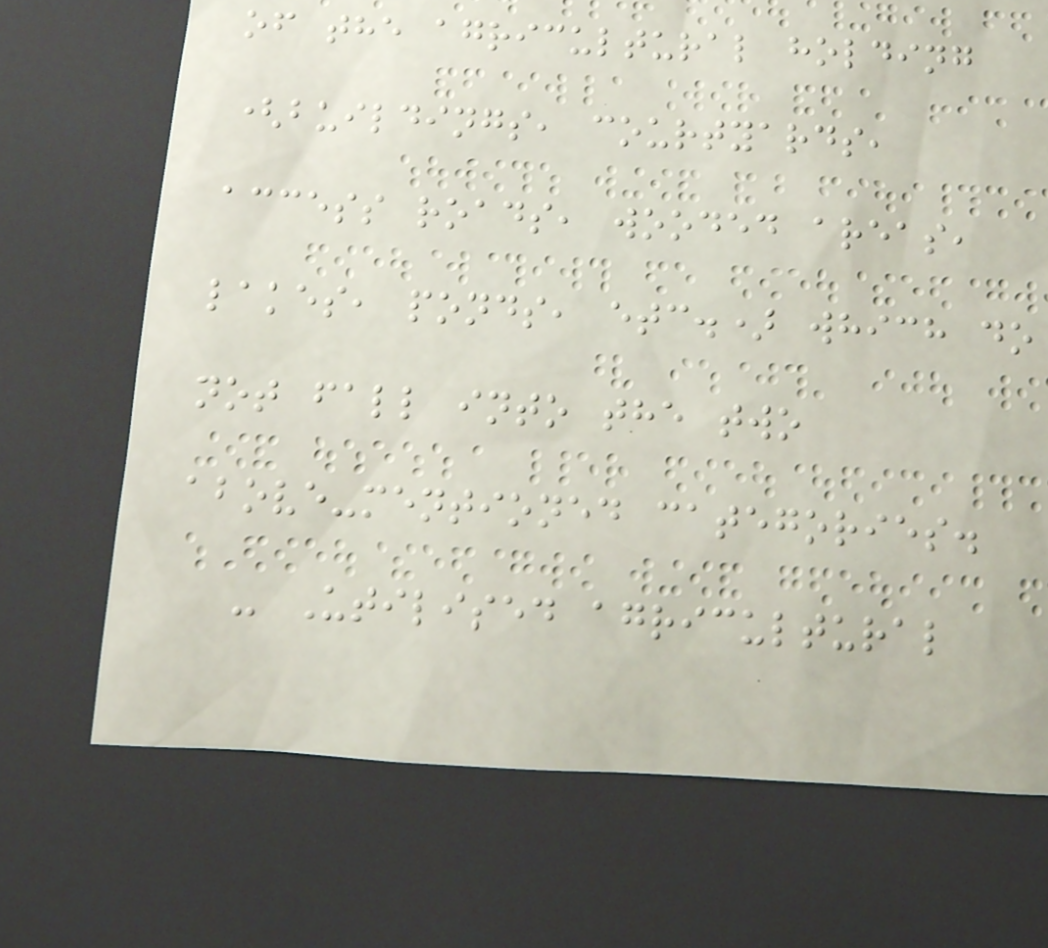of the agricultural holding
(buildings, courtyards,
access roads, wooded areas,
lakes, ponds, etc.) which do
not fall into the two
above-mentioned categories.
- Utilised agricultural
